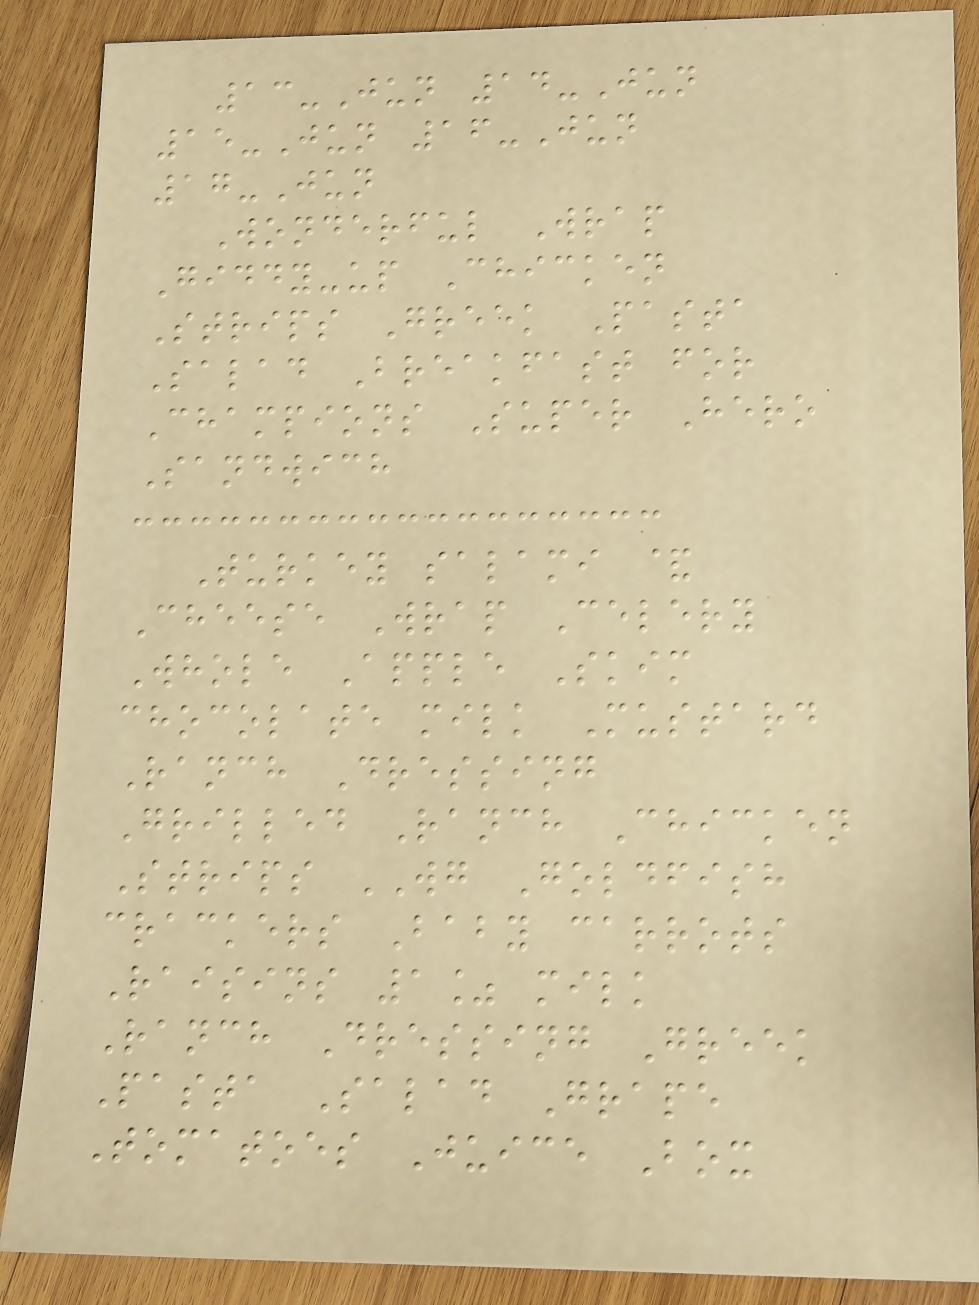13-Jun 14-Jun
15-Jun 16-Jun
17-Jun
Wonderful Wrap
Giddy-up Chicken
Strips Greek Pasta
Salad Breakfast for
Champions Super Hero
Sandwich
Turkey salami &
Cheese Wrap Celery
Whole Apple Skim
chocolate milk Mustard
Ranch Dressing
Grilled Ranch Chicken
Strips WG Goldfish
crackers Baby carrots
Raisins 1% milk
Ranch Dressing Greek
Pasta Salad Grape
Tomatoes Juice Box
